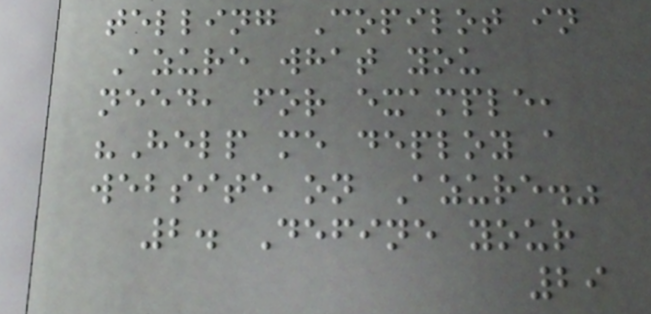telling Copilot in
Azure what you
need, for example,
"Help me deploy a
website on Azure."
2. Define your
29
